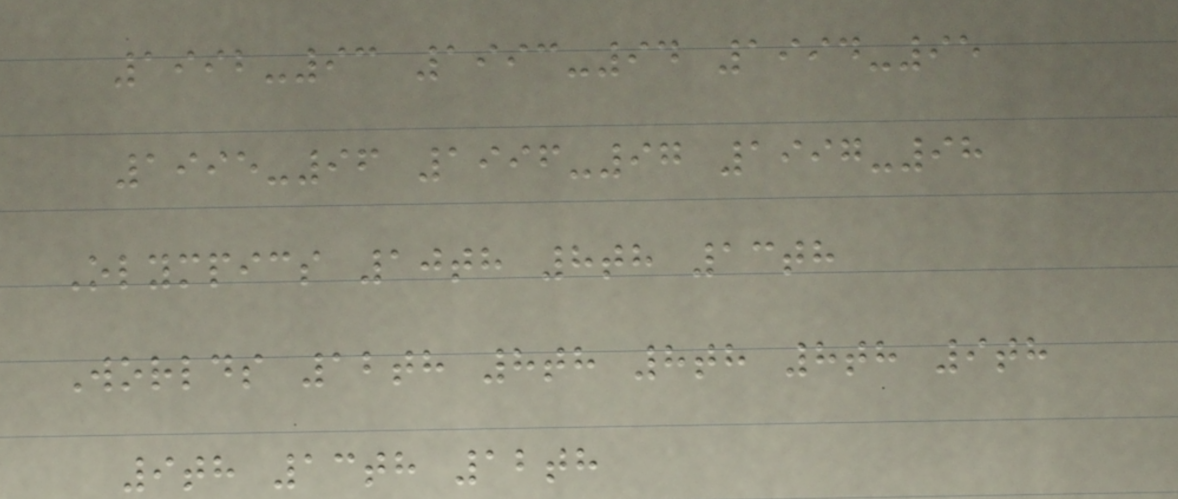1992-93 1993-94 1994-95
1995-96 1996-97 1997-98
Olympics 10th 8th 13th
Worlds 12th 8th 8th 8th 9th
9th 13th 12th
